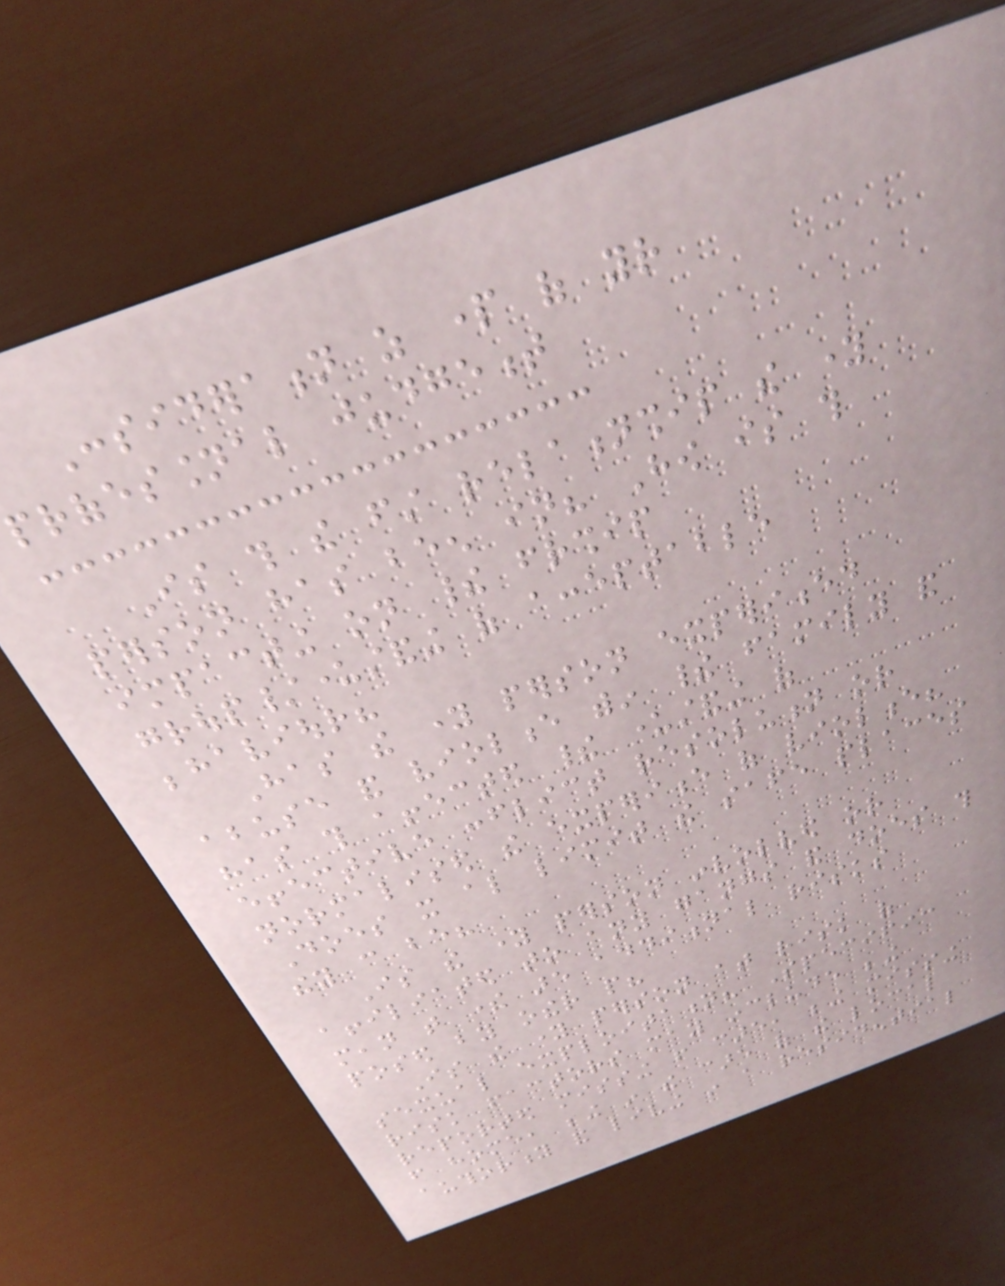Consideration as part of your
professional judgement
Is this the first relationship the young
person has been in? How is this
impacting on their friendship
group/understanding of acceptable
behaviour?
Has the young person experienced
abuse and violence within their family and
has this affected their understanding of
effective conflict resolution or
normalised the experience of violence?
Does it also limit the safe places
they can be?
Is the young person involved or
affiliated to any gangs and does this
mean that there are additional risks
posed by other people?
Is the young person at risk of
sexual exploitation? Specific
risk factors may include being
reported missing from care, being missing
from home, being in the care of the local
authority and living in a residential
